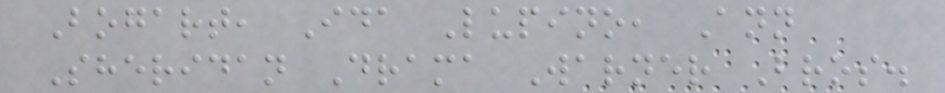Bogart, Ida Lupino, Ann
Sheridan Drama Warner Bros.
